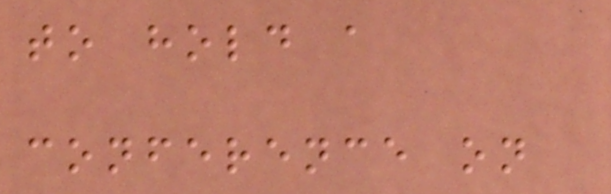to hold a
conference on
